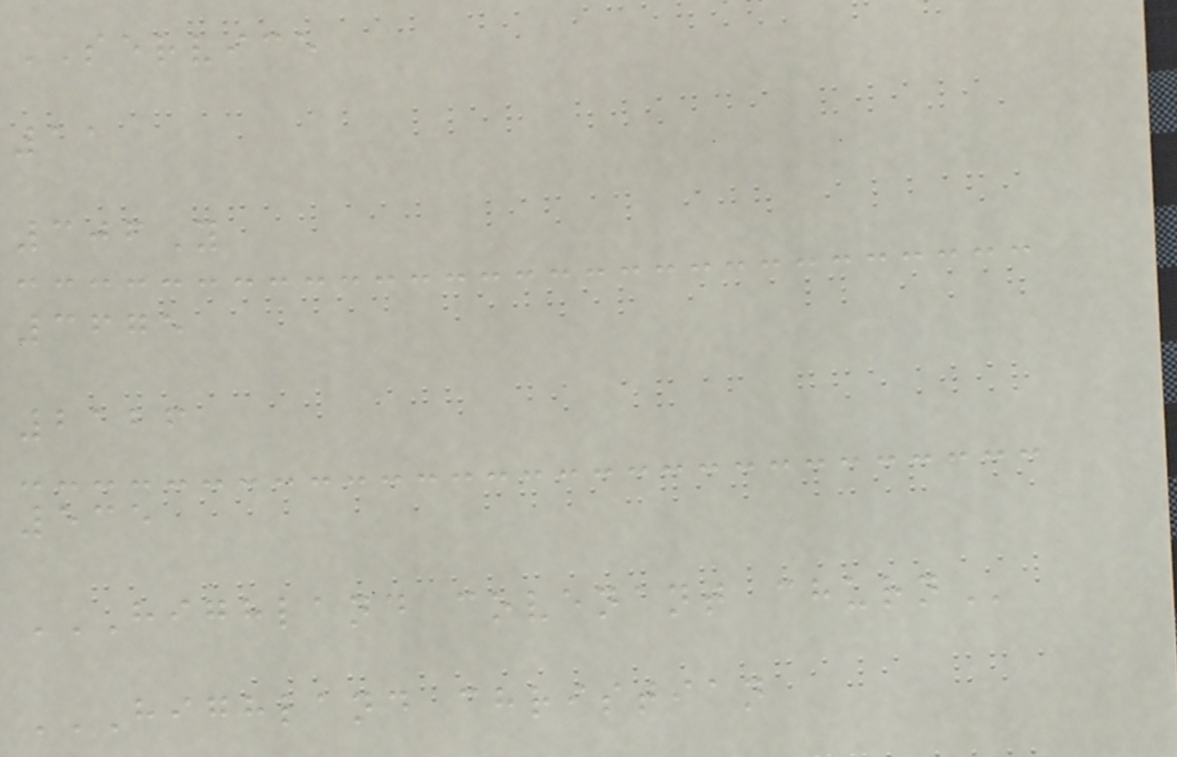SERVICE
11
306Y
3675
2126
535
HIGHLAND COVENANT CHURN
HIGHLAND CHRISTIAN
